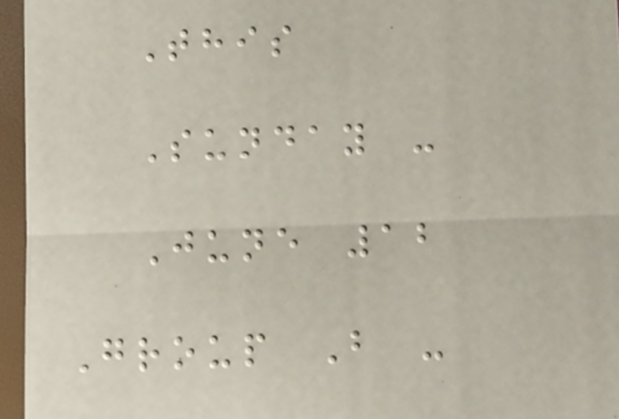This
Sunday -
June 12
Group B -
